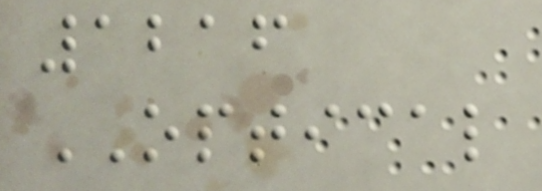1216
OPTICAL
